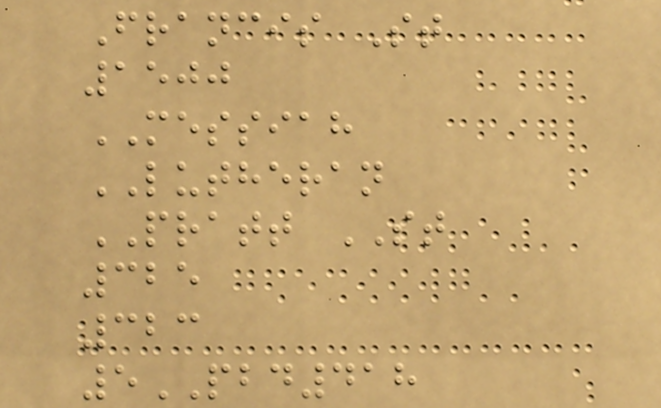Francis St
1500
MESSIAH
LUTHERAN
PRATT ST
325
323
5PBD418
